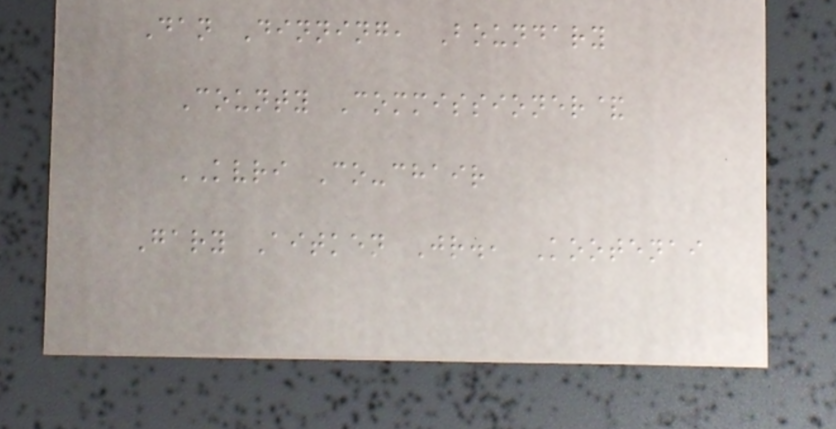Dan Dinning, Boundary
County Commissioner&
KVRI Co-chair
Gary Aitken Jr., Kootenai
